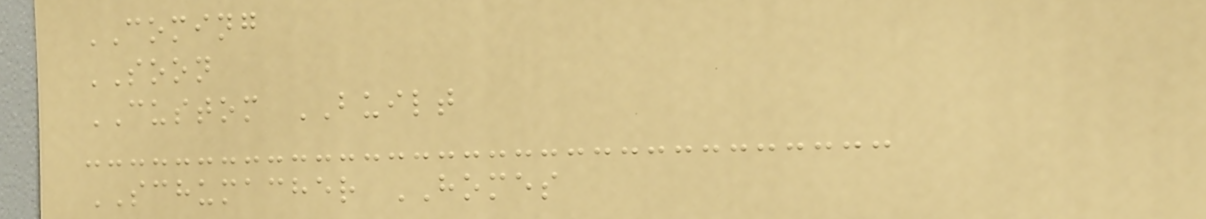COMING
SOON
CUSTOM BUILT
SCHUMACHER HOMES
